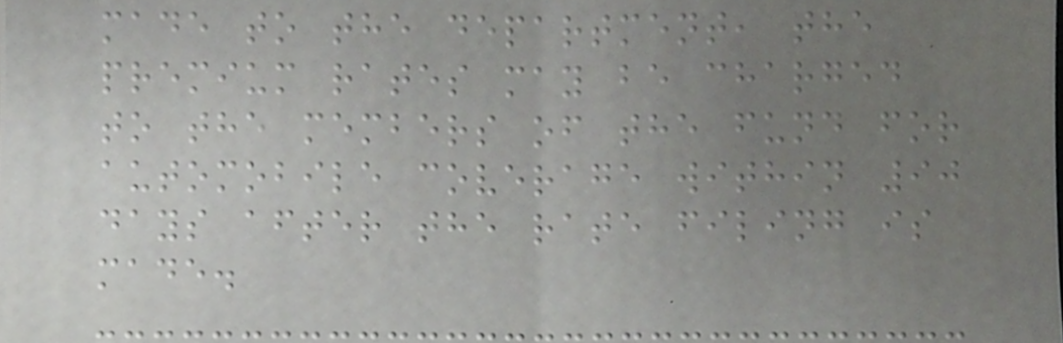made to the department, the
premium rates may be charged
to the members of the fund for
automobile coverage within 90
days after the rate filing is
made.
